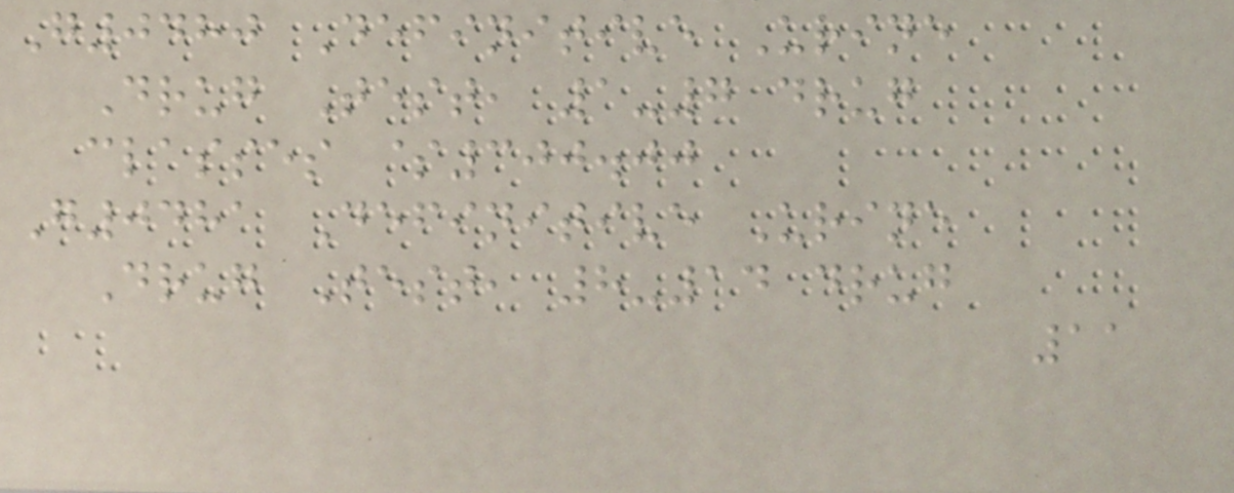G0480 Definitive Urine
Drug Test, 1-7 drug
classes $300.00
G0481 Definitive Urine
Drug Test, 8-14 drug
11
